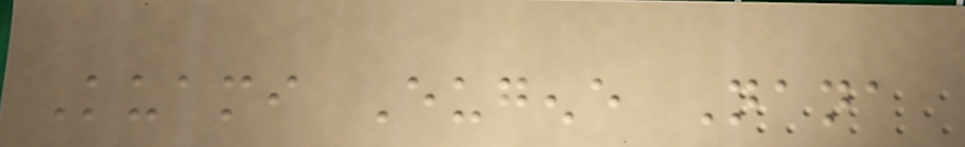Kuami Eugene Nana
